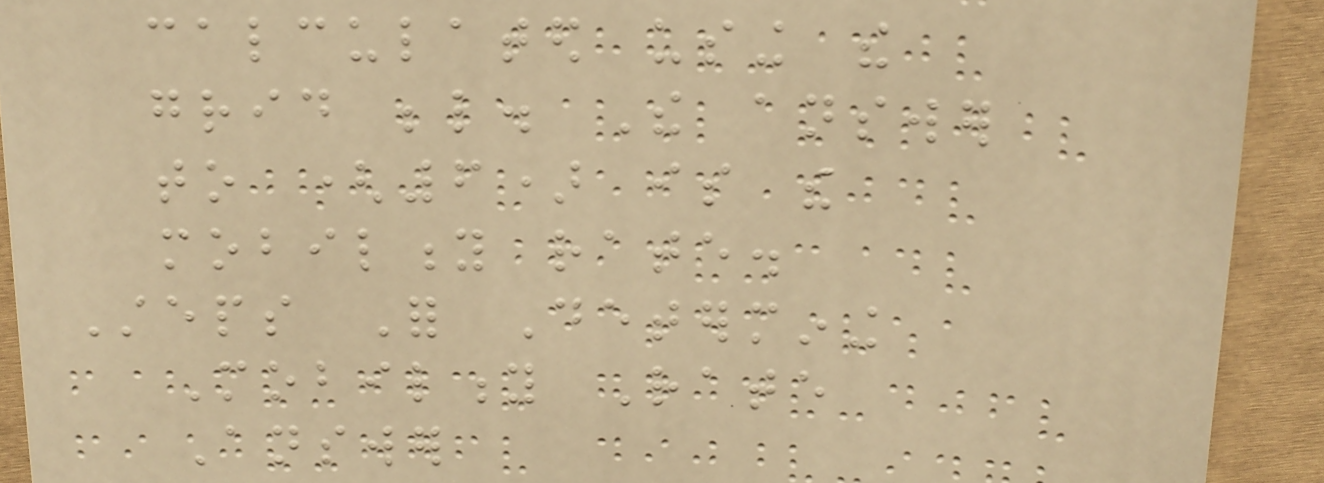calculated using the
grid below. The answer
to (6) is the
mobility rate.
Steps For Determining
Mobility Rate
Answer
